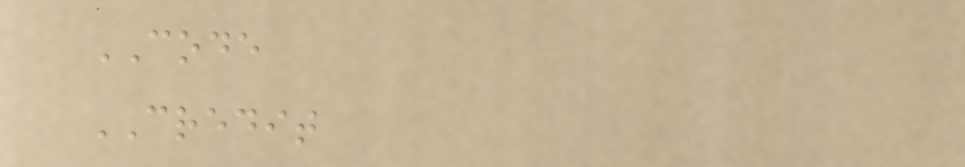CODE
CREDIT
